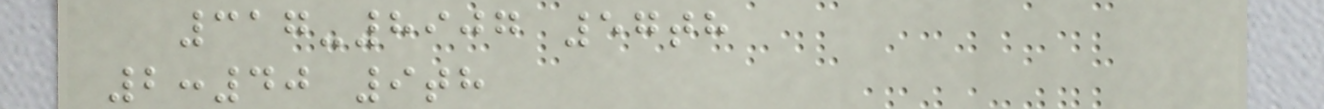317-8907 57th
2:40 9th
